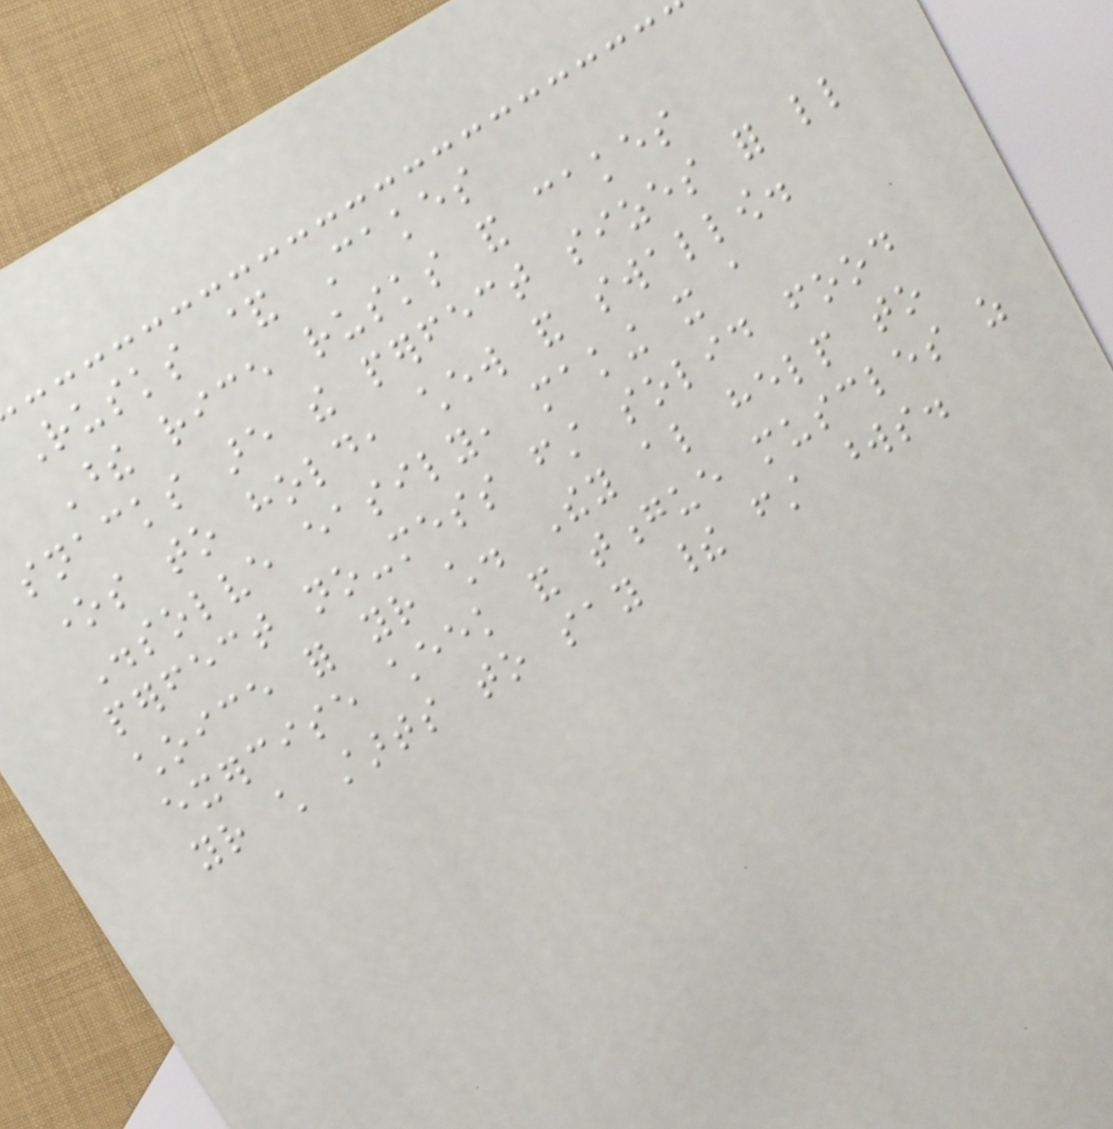Rusks & Cakes
These rice rusks and cakes
snacks are the perfect sizes for little
ones to hold, chew and swallow.
Dissolve easily, making it a
perfect no-mess first solid food
choice for your child. They also help to
exercise cheek and tongue muscles as
your child starts to say their first words.
